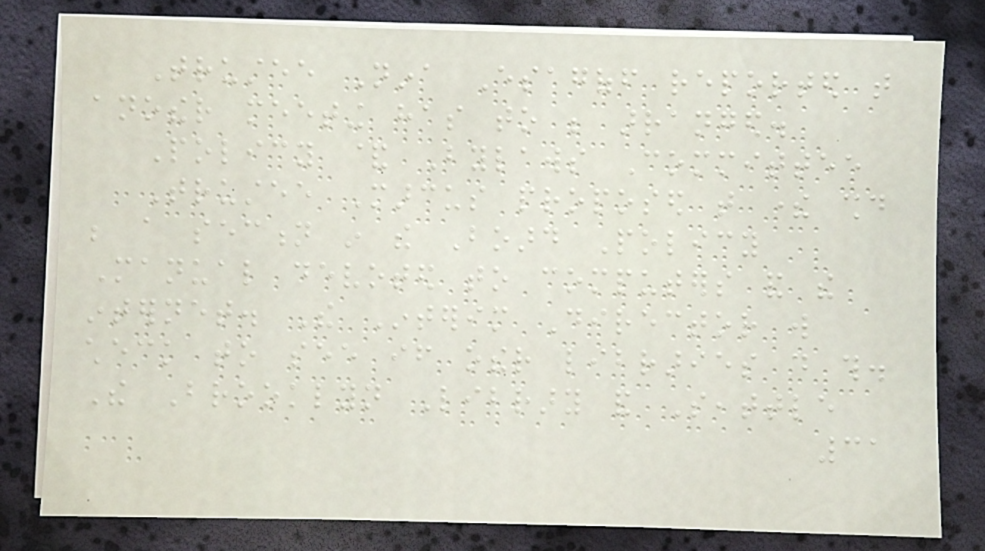Trustee Nina Esagoff reported that
another meeting has to be arranged.
Policy & Bylaws Committee
Trustee Marcus proposed that there should
be a section in the Board Policy
Manual devoted to computers and the
internet. The Interim Director will
check to see if other libraries do this.
The Brooklyn Library and Seattle
31
